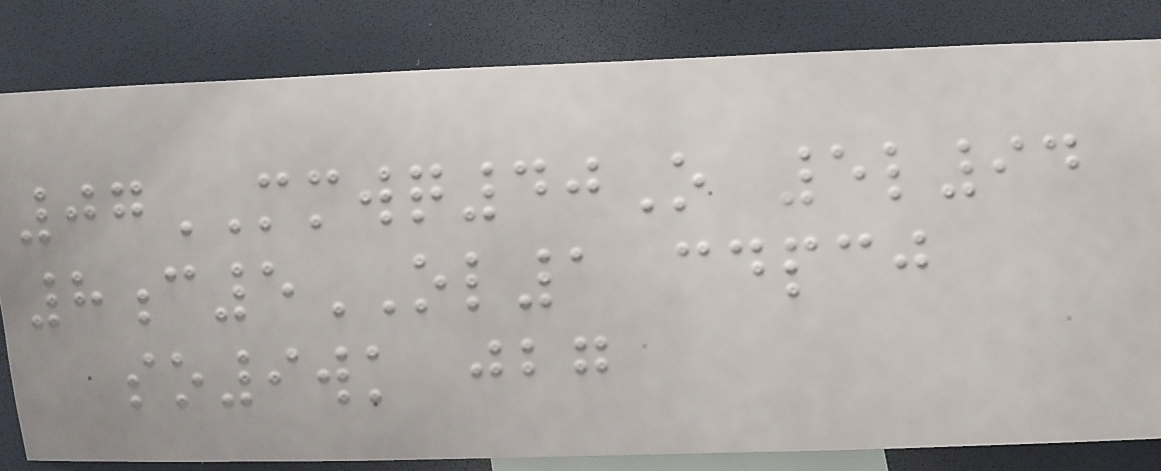07MMWQ40O 5l94
8c5OL1 cdpcj
so9wk jbg
